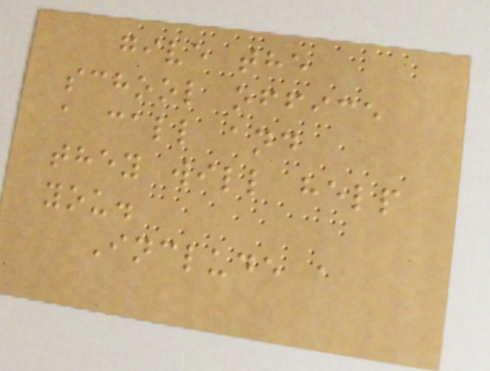give the
school office
a call and
they will help
you.
Include a
